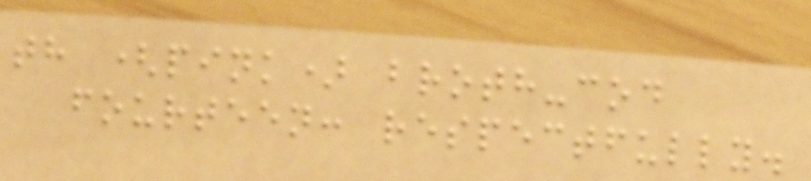th (pink) broth-cod
fourteen: respectfully.
